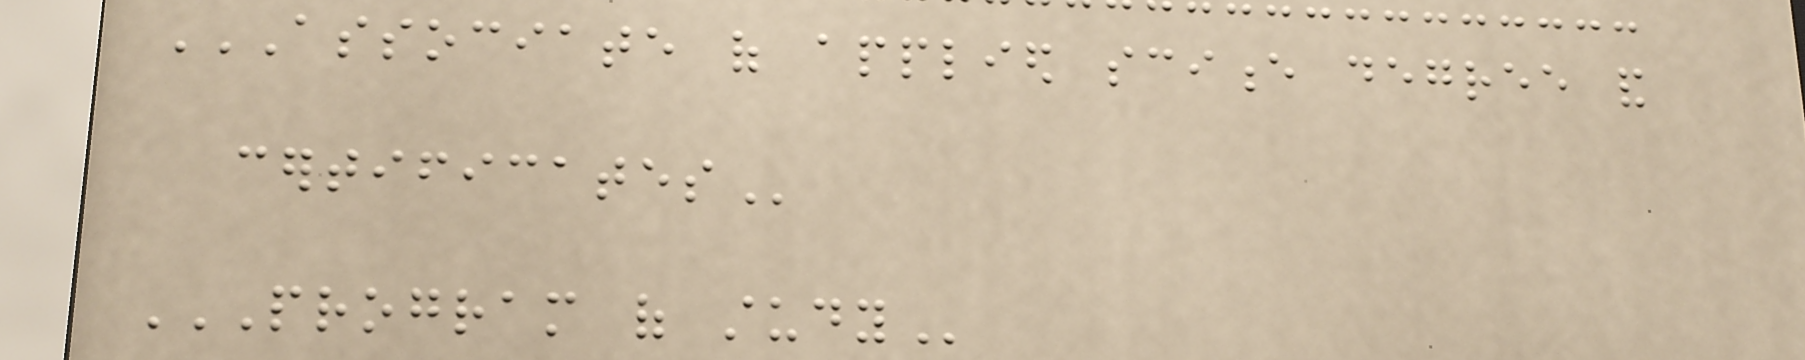ASSOCIATE OF APPLIED SCIENCE DEGREE AND
CERTIFICATES
PROGRAM OF STUDY
